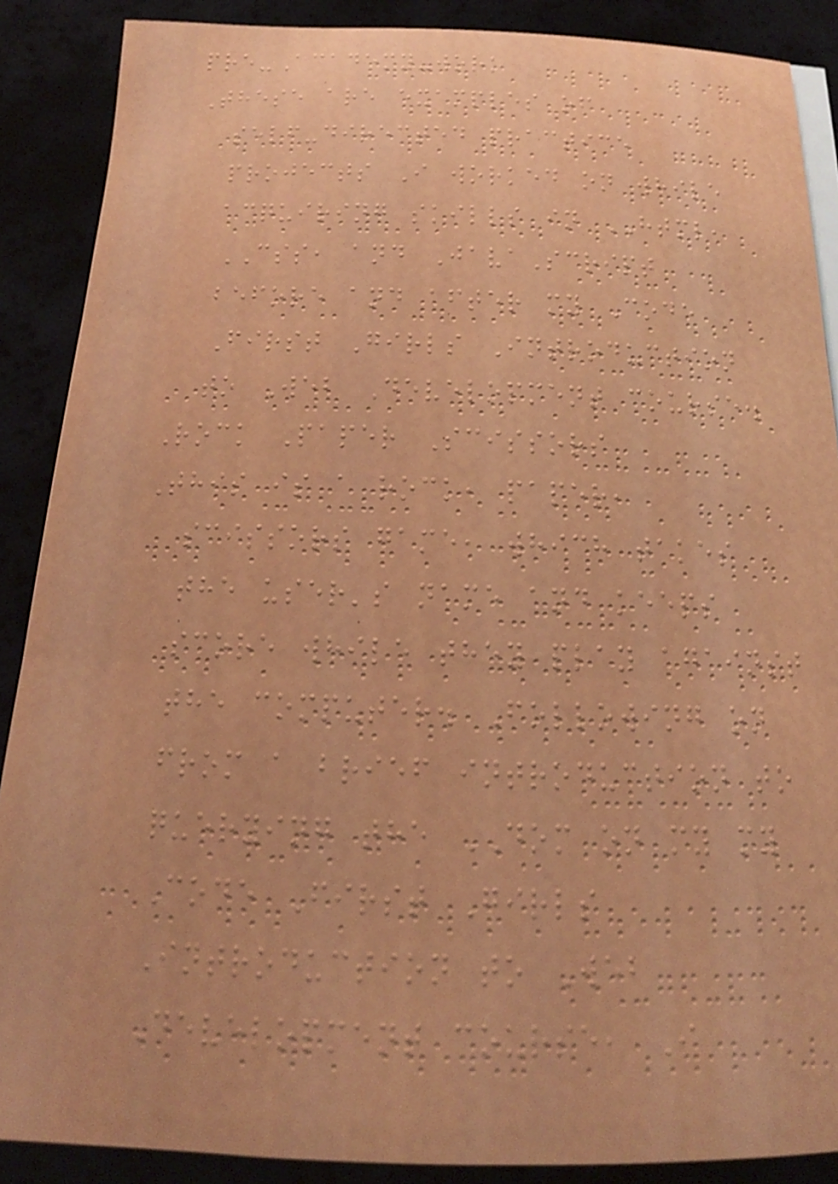pre-Academy-work
These are examples of
self-directed practice
projects I worked on while
acquiring skills in HTML,
CSS, and JavaScript
before and after my Code
First Girls Introduction
to Web Development course.
Rock Paper Scissors
This is a rock, paper,
scissors game, which takes
the user's name and keeps
score while they play against
the computer. Following on
from a brief introduction to
querying the DOM on my my
Code First Girls
Introduction to Web
Development course, I
